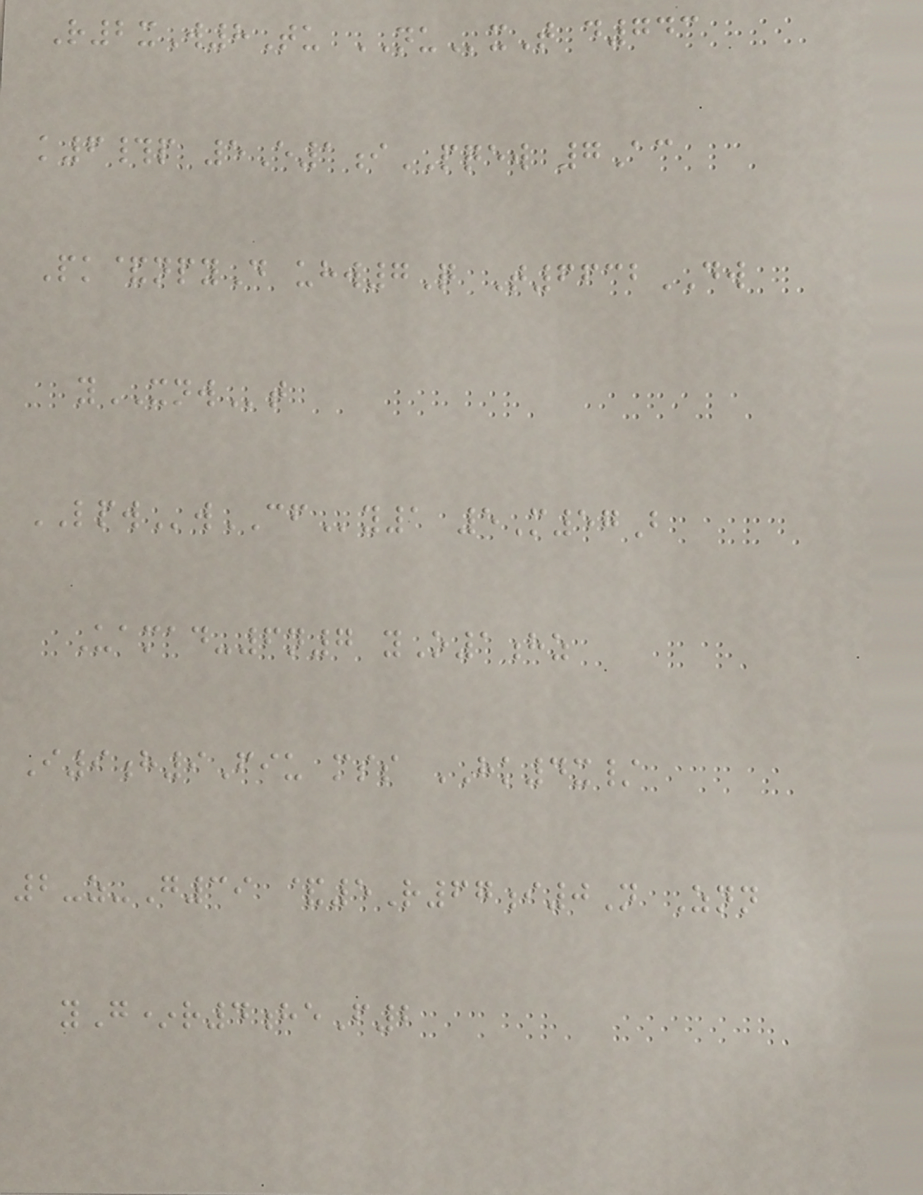R2xW8Tu NUxT d743
k6#p 5E1iPQEW 7Ac
Pk&npyD uhw7Q T6632DW
yXNWt
LPWwCFy1 5M57B
Uamad-6n7 yO1hz
I9h9Fiu mss HK4x/
2-z-G39 &5R67i0N Znn
yG*r4heF2
